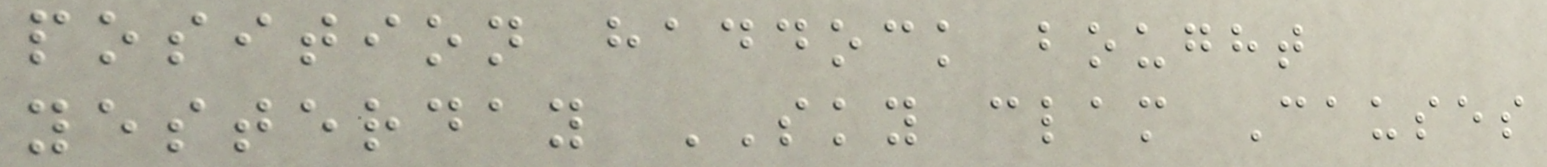position haddock bought
yesterday SKY clam Causes
